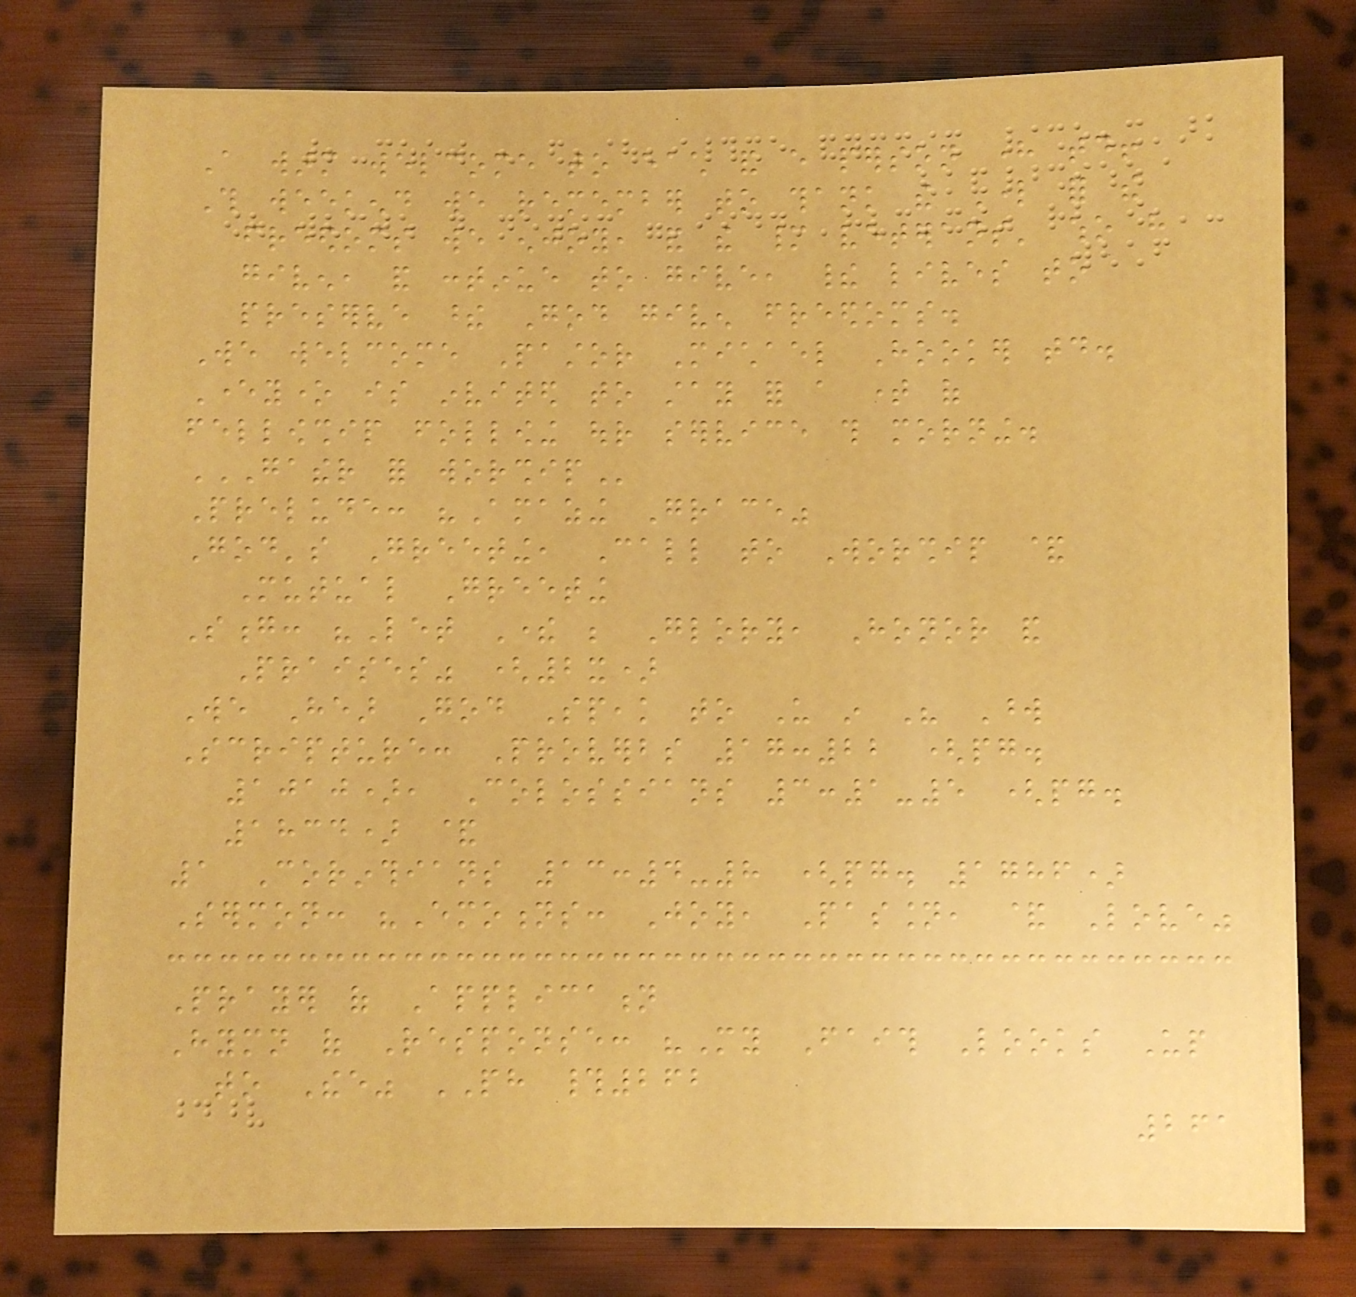A warm welcome to each and every person here today!
This weekend we remember to thank the Lord for the
freedoms we enjoy, and the many veterans' who have
given, and continue to give, their lives to
preserve these God given freedoms.
We welcome Pastor Michael Hooker today.
Everyone is invited to stay for a time of
fellowship following our service this morning.
GATHER FOR WORSHIP
Prelude: "Amazing Grace"
God's Greeting, Call to Worship &
Mutual Greeting
Song: "Let There be Glory, Honor and
Praises" (2x)
We Hear God Speak to Us in His Word
Scripture: Proverbs 17:22 (pg.
1010), Colossians 3:1-5 (pg.
1834) &
1 Corinthians 13:4-8 (pg. 1786)
Sermon: "Emotions: Joy, Passion, & Love"
Prayer of Application
Hymn of Response: "My Faith Looks Up
to Thee" PH #262
261
